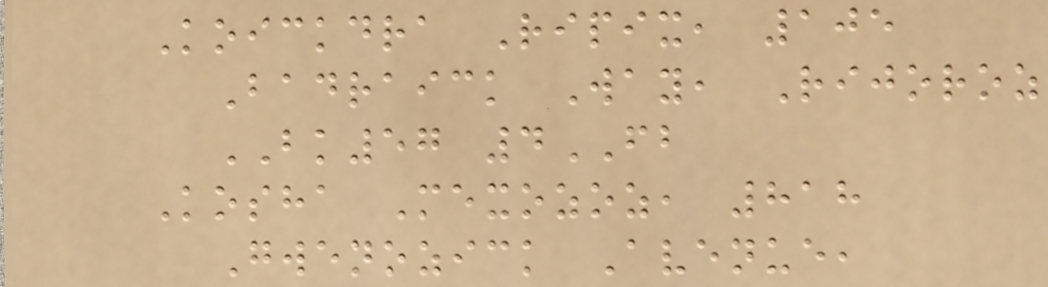Koickdra Ripix, 105
Badraick Way, Rijoroz
BK57 4FB
Kosha Mexozoz, 818
Gwenozick Avenue,
